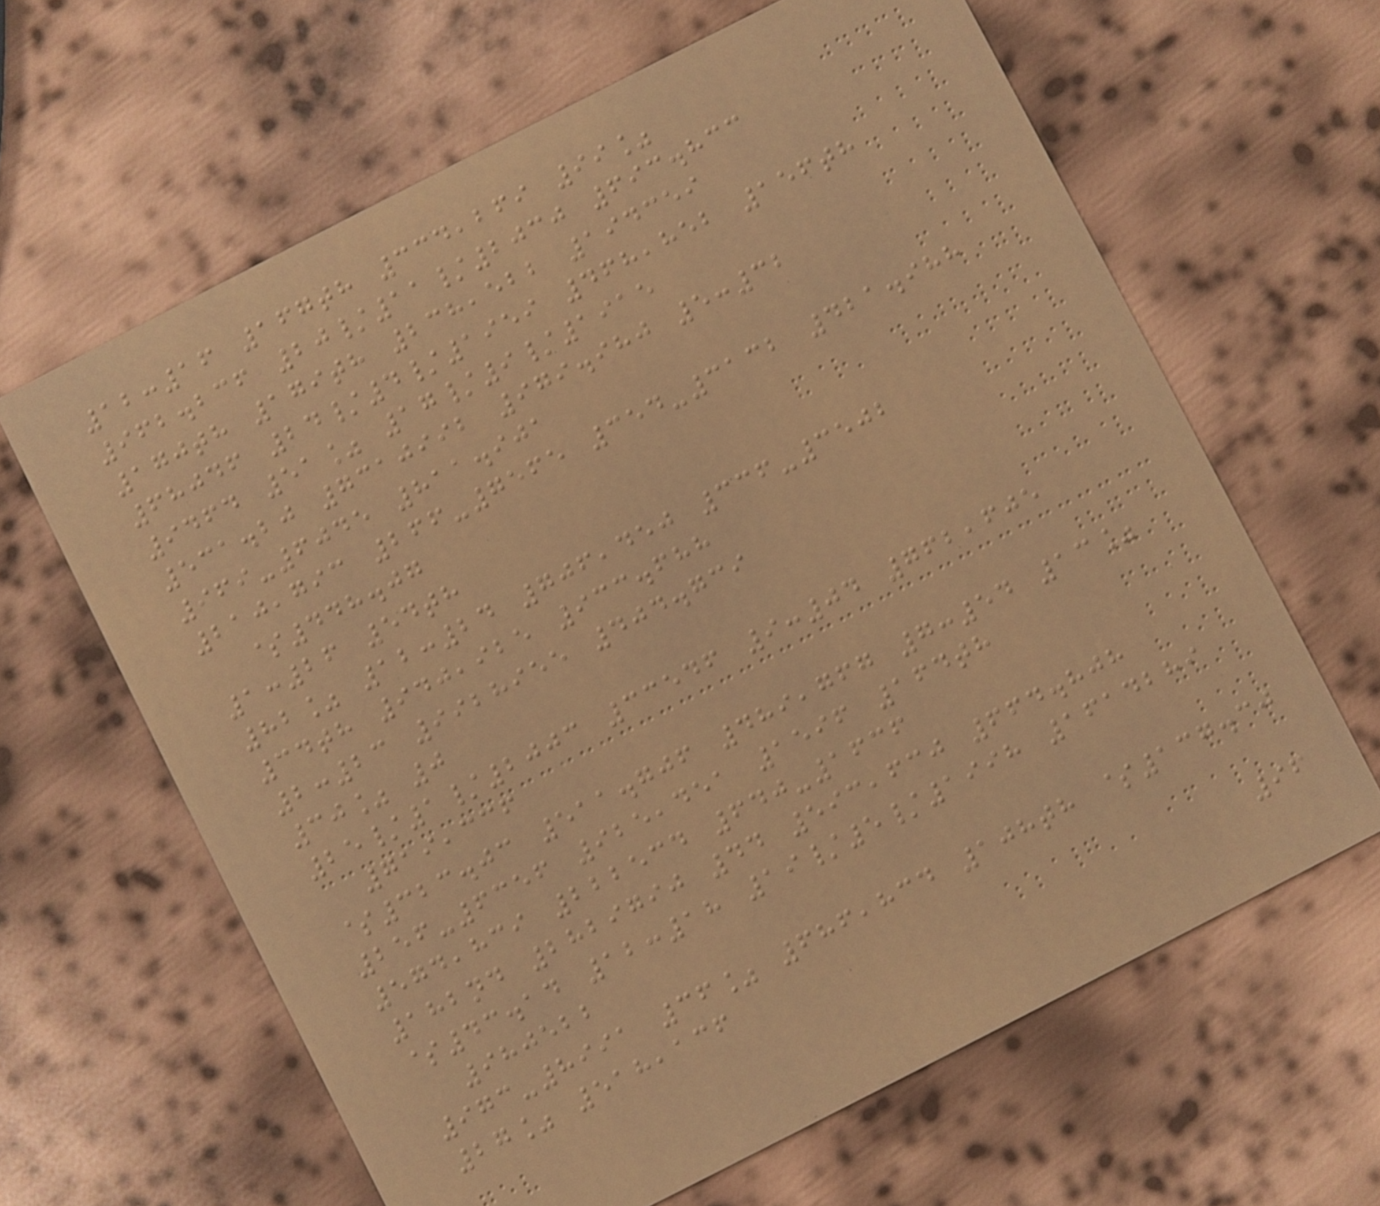12:16 167th 334,269 99%
962.236 20/11/2030 693.833
170th 179th 238,522 194359
68046 24/4/1959 468,852 156th
9464 51% 17/9/1915
531.20 7310992 979.980 5:32
969-6045 811.901
210,793 266-7565 354-3132 421.988
$448.07
1:26 54th
82% 12:24 706,450 336-3502
34th 940,925 933.688
2:23 9928955 404.739
30% 0
25/1/2003 33546 9:04 762,605
719,336
$323.03 511.706 489,767 7:54 13%
256-6356 925,451 1596 164th
574,839 222534 640-1636
182nd 2829790 44 593,630 664.808
$43.14 12:18 19/5/1998 1614289
980522
973-8991 36% 686,834 108th $137.30
27% 518,136
96
